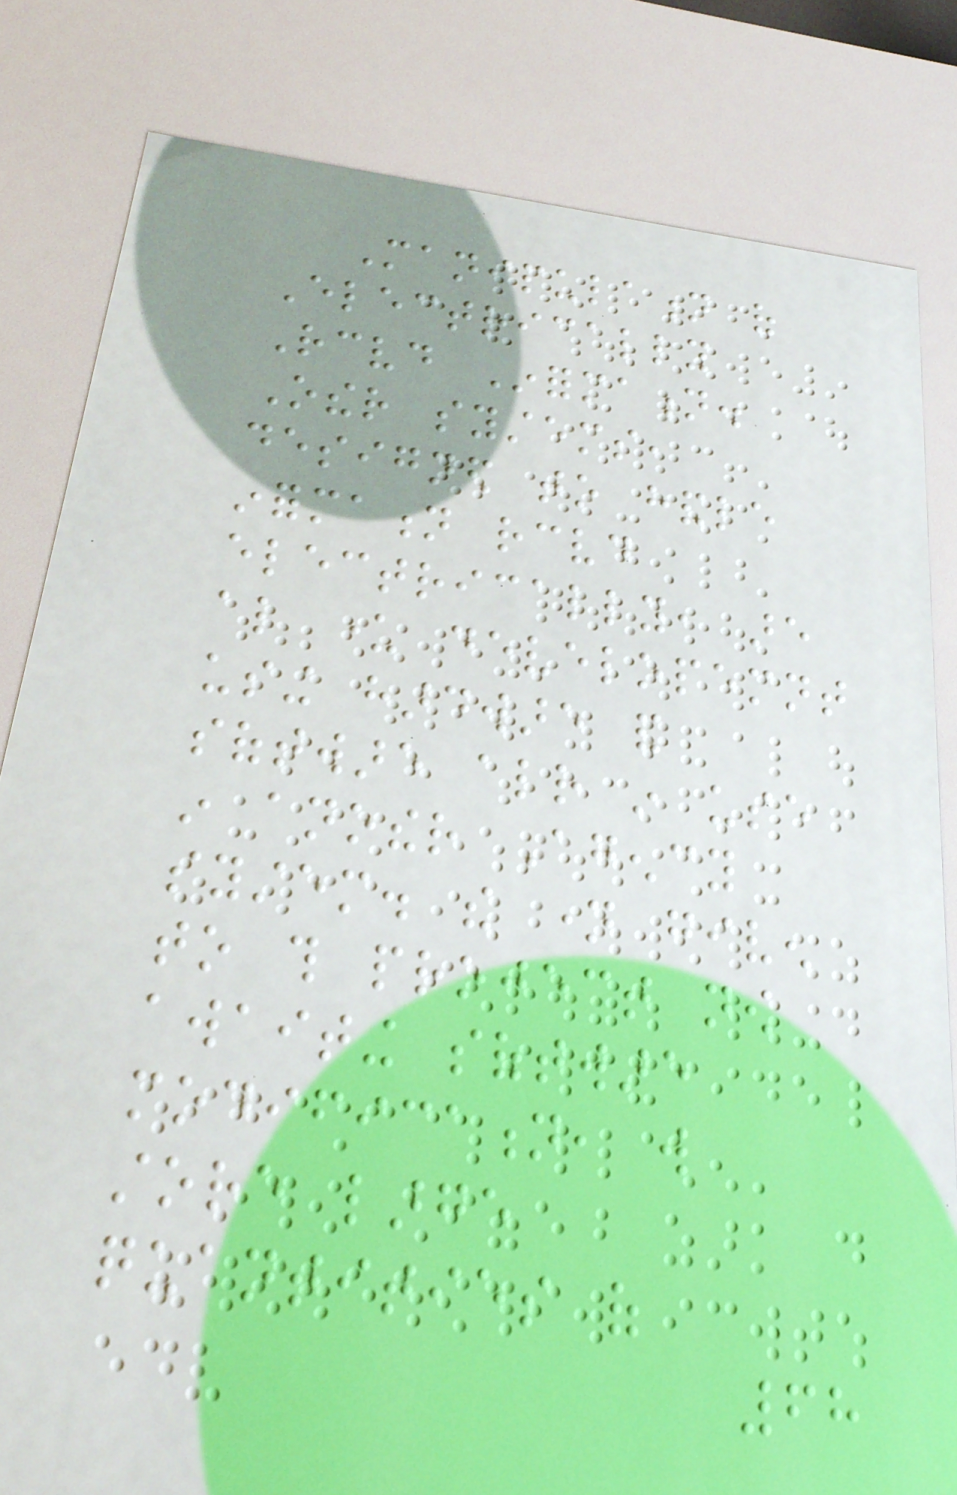Manipulation of
Electrically
Received Information.
Other systems,
designed to handle
information received
electrically, are
also under developemnt
using hardware and
software already in use
in another Agency
system. the name given
to this project now
awaiting software
modification, will
store large
quantities of
68
